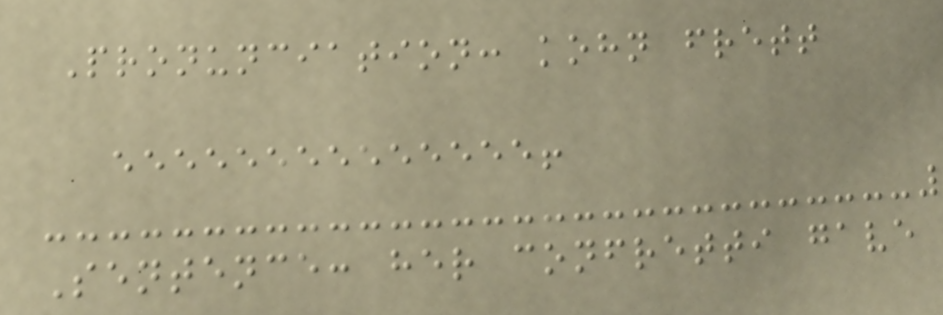Pronunciation: kohn frett
eeeeeeeeeeeeee!
Sentence: her confretti gave
